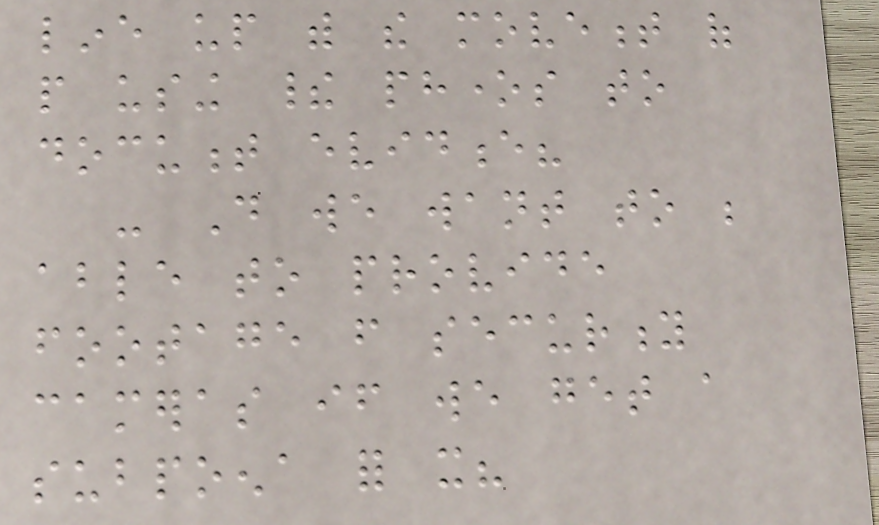line up with the movement of
people using their phones to
document evidence?
- Do we want to be
able to provide
footage from security
cameras if we get a
subpoena for it?
